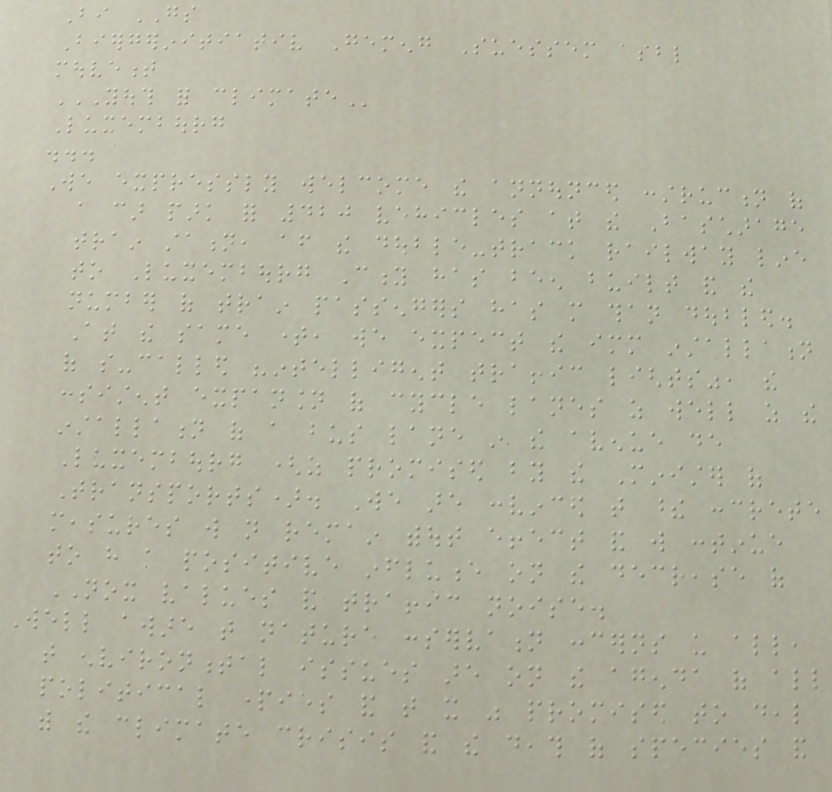Bi GS
Biergerinitiativ Gemeng Suessem asbl
mouvement
YOUTH FOR CLIMATE
Luxembourg
...
We expressly welcome the announced construction of
a car park for 420 vehicles at the Bascharage
train station, after the double-track railway line
to Luxembourg City has been built and the
number of train passengers has more than doubled.
At the same time, we expect the immediate installation
of so-called "intelligent traffic lights", the
consistent expansion of cycle lanes as well as the
installation of a bus lane in the avenue de
Luxembourg (as promised by the Minister of
Transports). We are convinced that these concrete
measures will not remain without effect and will continue
to have a positive influence on the decrease of
NOX values and traffic noise.
Well aware that nature conservation concerns us all,
that environmental issues are on the agenda of all
political parties and that it was promised to deal
with the climate crisis and the death of species and
